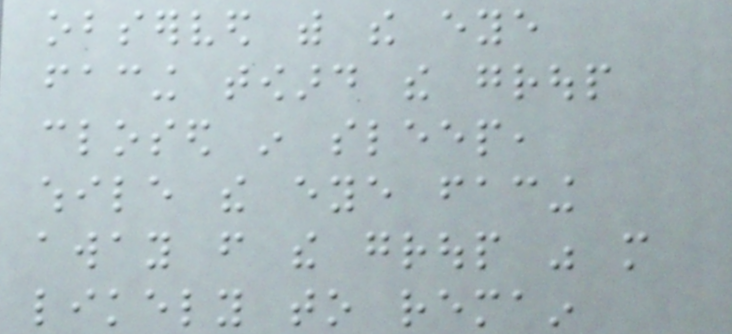observed with the eye
facing toward the group
closed in sleep,
while the eye facing
away from the group was more
likely to remain
